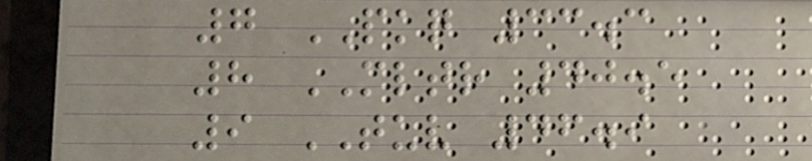7 PKQ 33.3
8 MLTR 40.5
9 TUV 46.9
